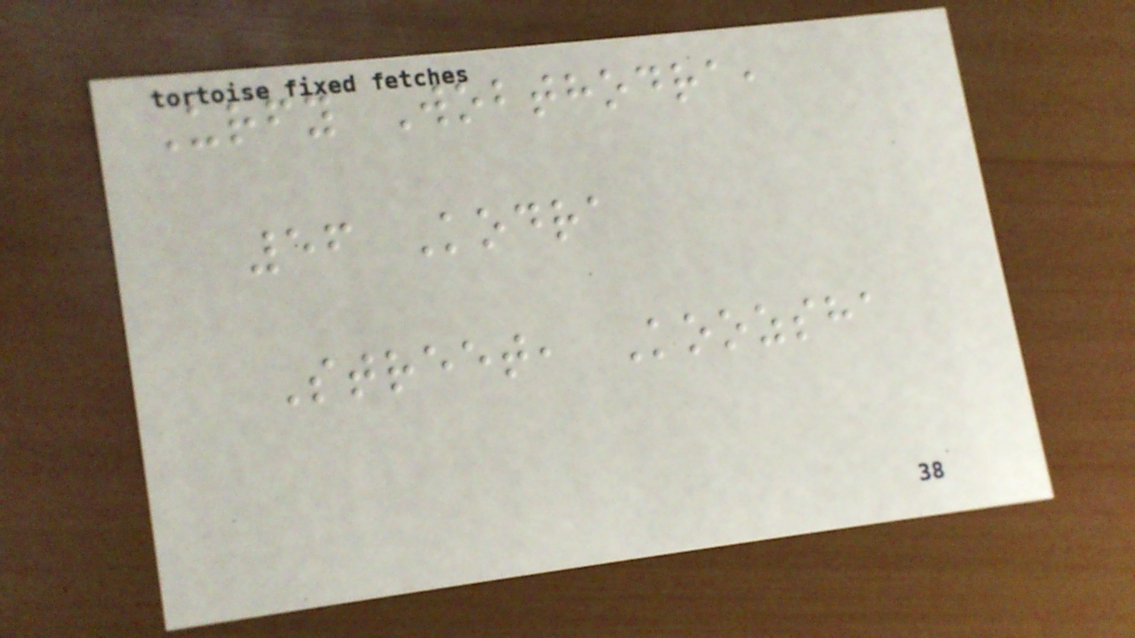Urfy Wobthodra,
56 Kodra
Street, Koozsha
